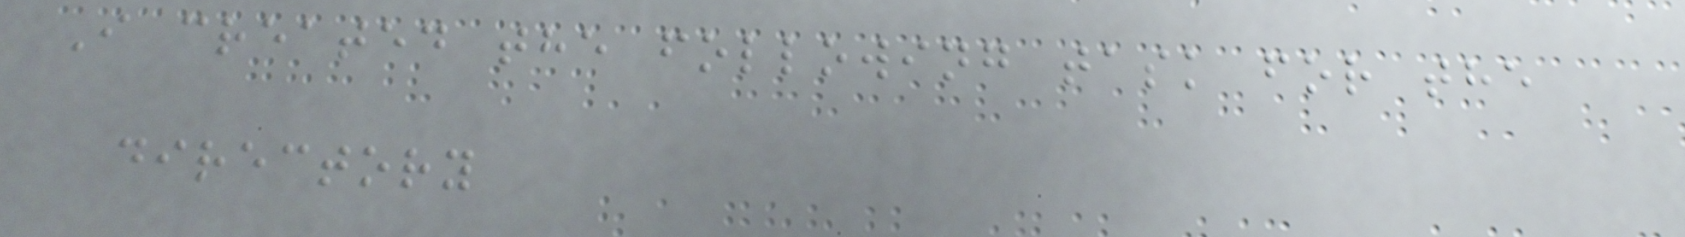I created the following task for the
directory
